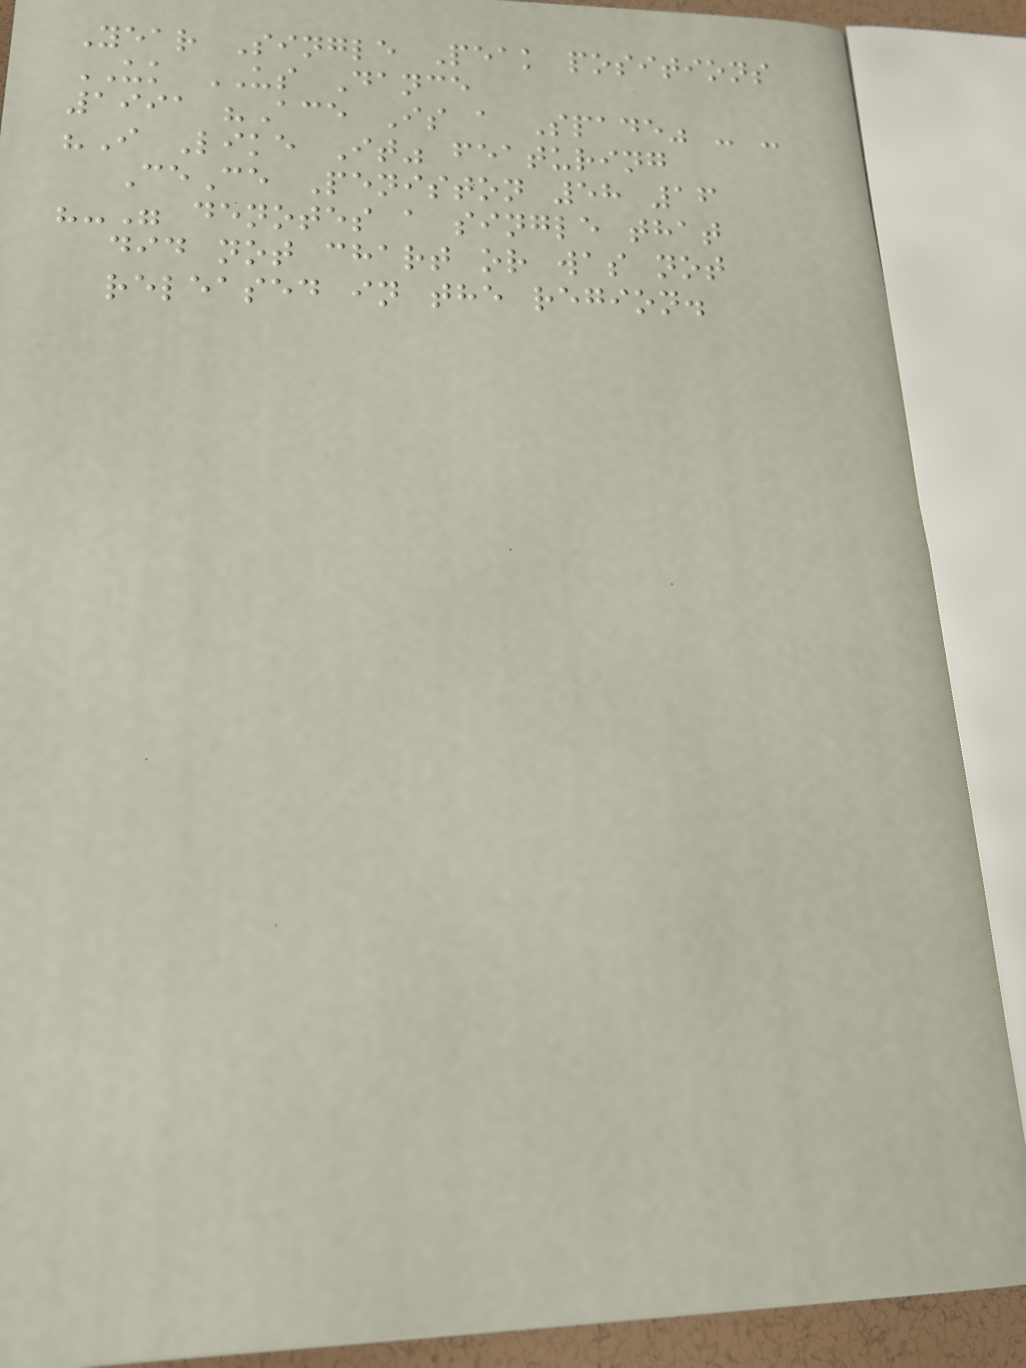Year Single Peak positions
UK US Dance
1991 "Ace Is a Spade" - -
"I Like It" featuring
CeCe Peniston 58 16
"-" denotes a single that
did not chart or was not
released in the region.
